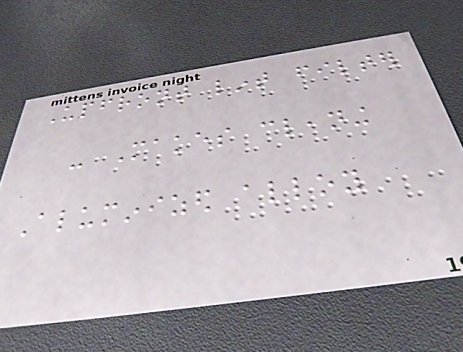Upfront lint filter
- Makes cleaning
Aluminized alloy
